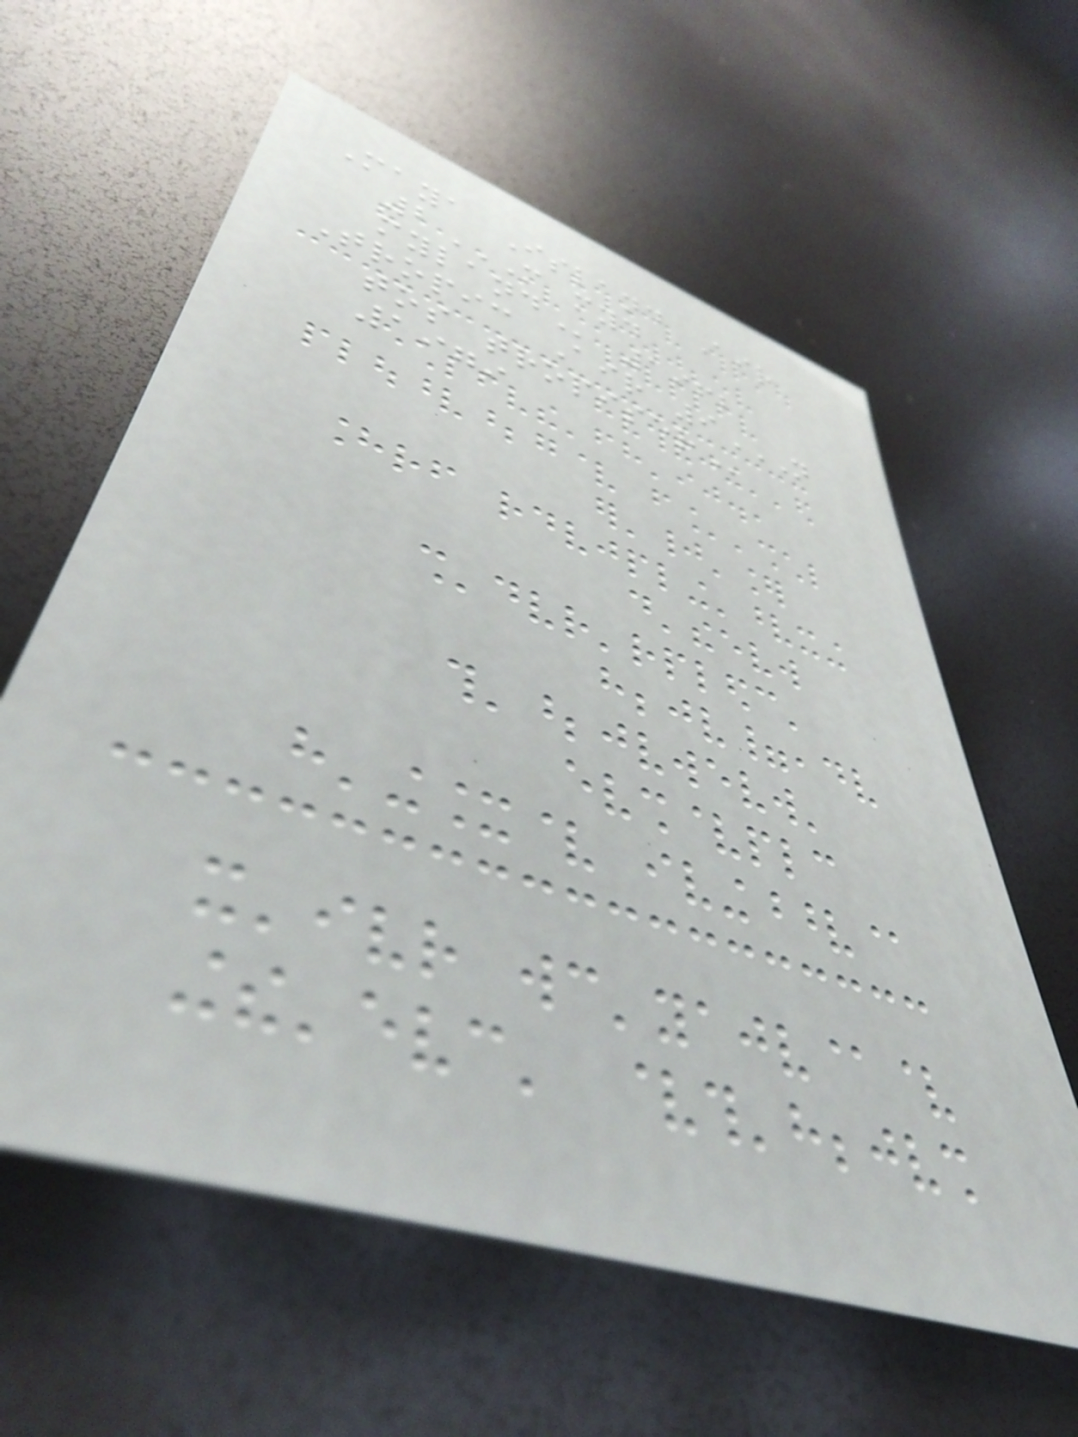Maya Island Air
2M MYD
MYLAND 1962
Tropic Air 9N
TOS TROPISER
1979
